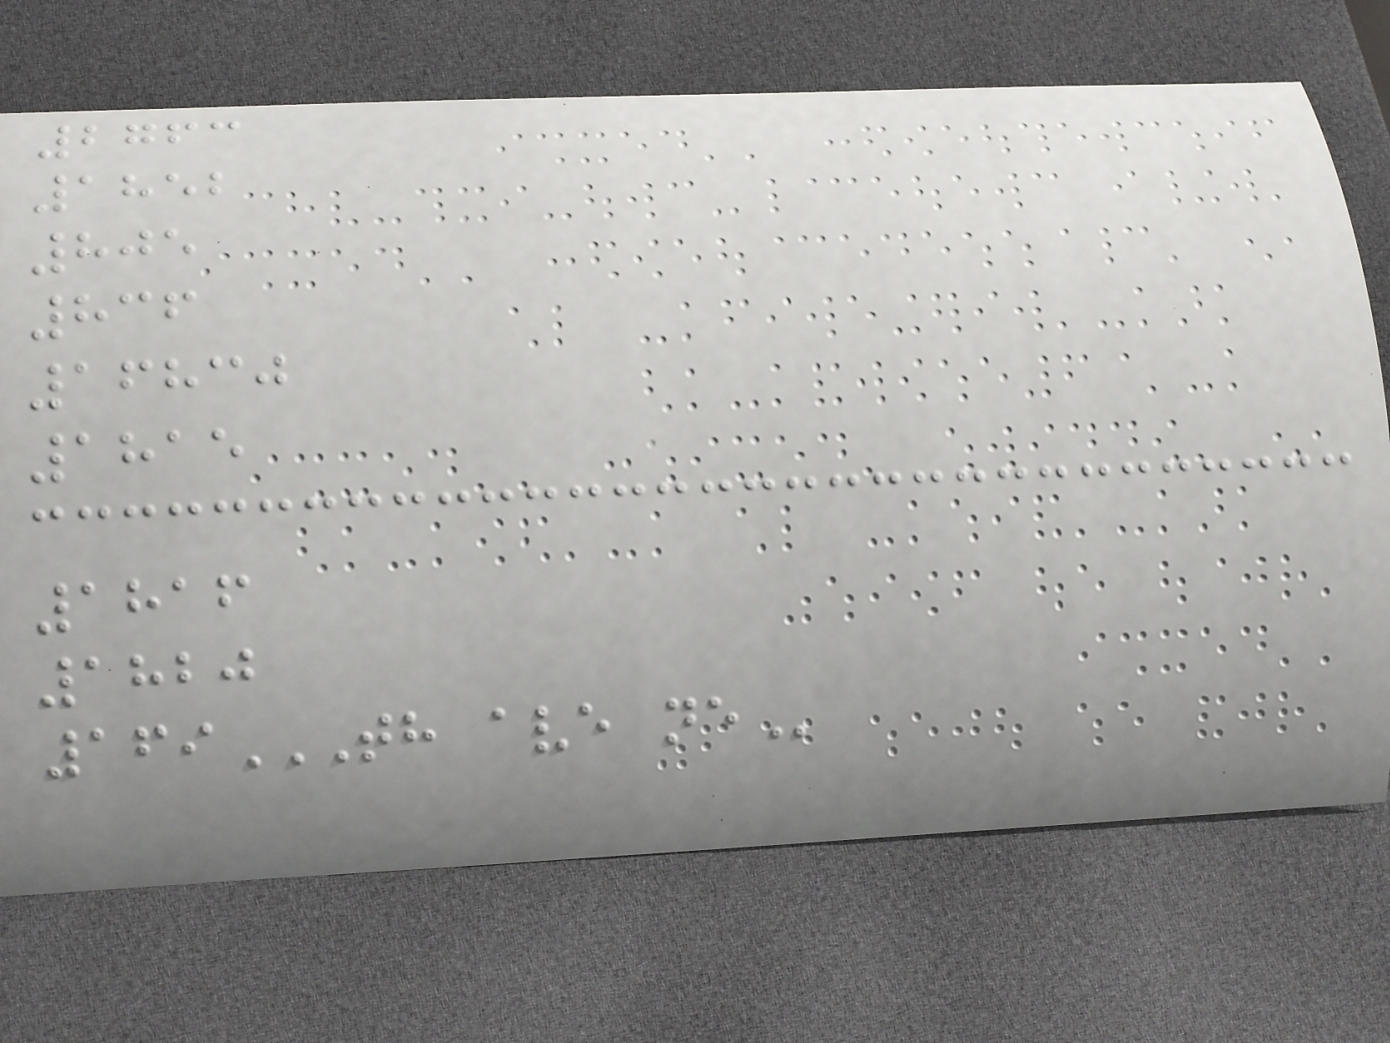2763
1852
805
836
16830
1815
1816
1820
169TH AVE NE
